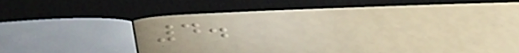4.
